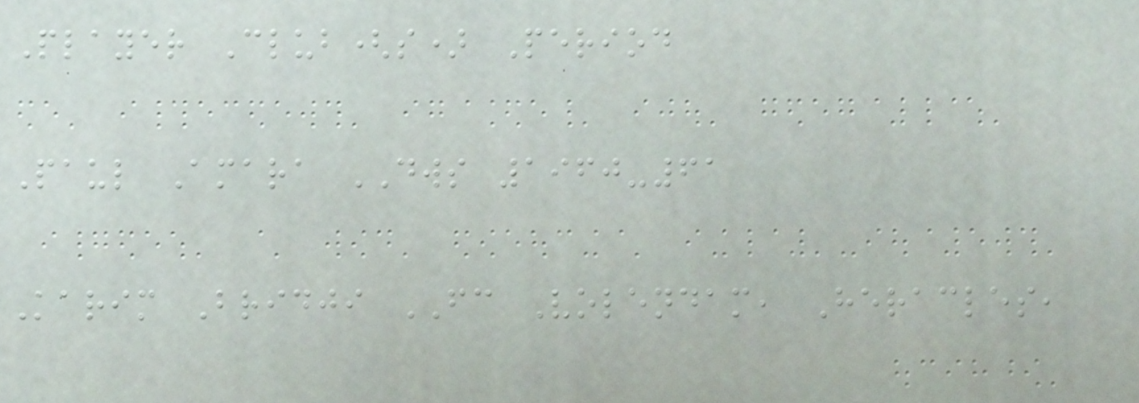Player Club(s) Period
Paul Amara DWS 1960-61
Karim Bridji FC Volendam, Heracles,
